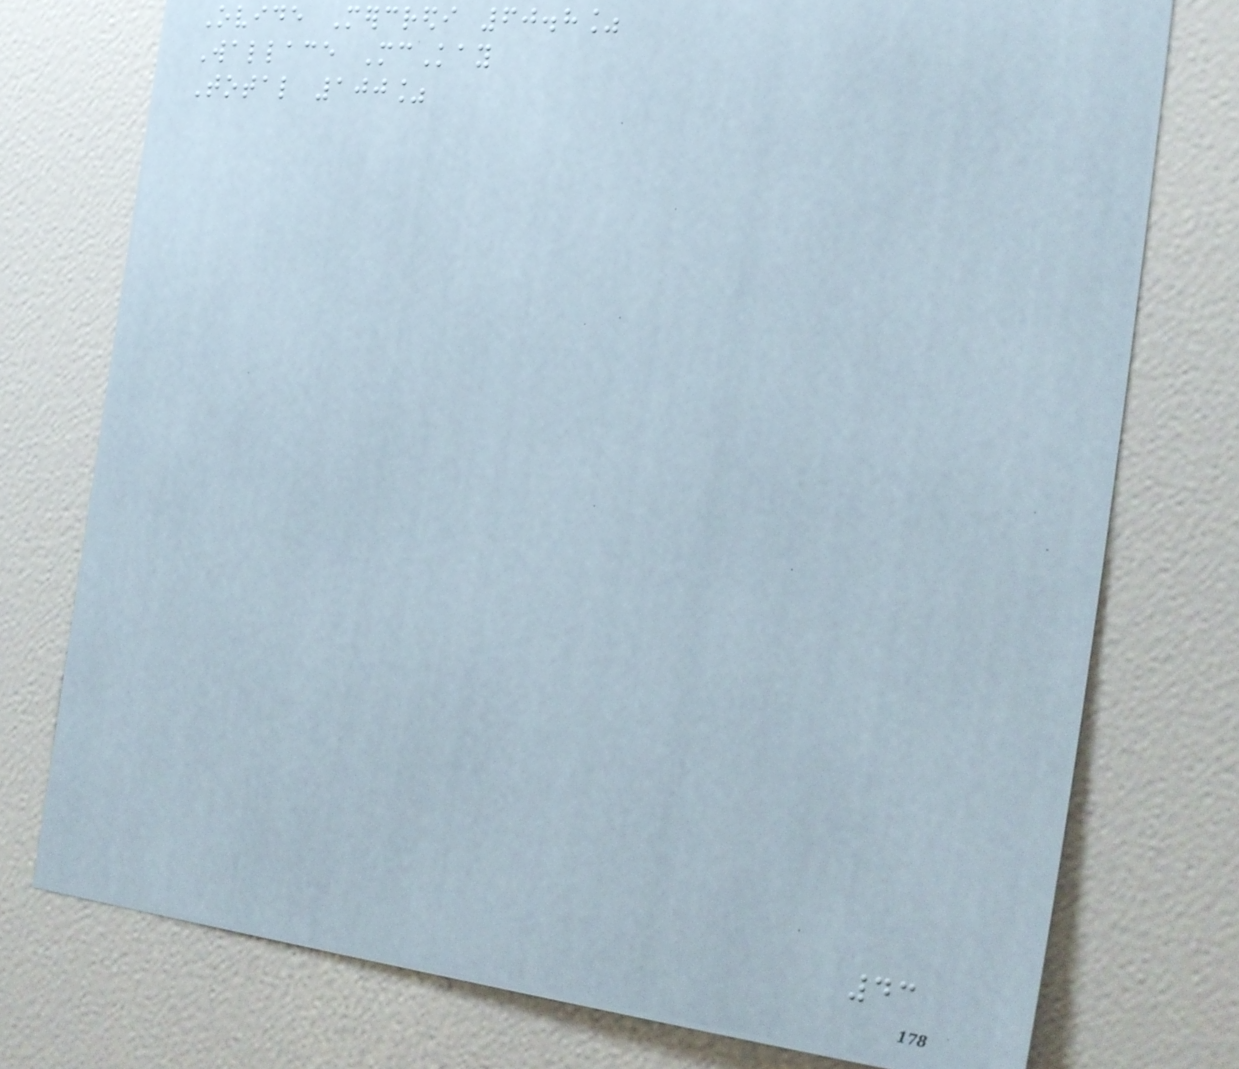Ovide Mercredi 60.8%
Wallace McKay
Total 100%
43
